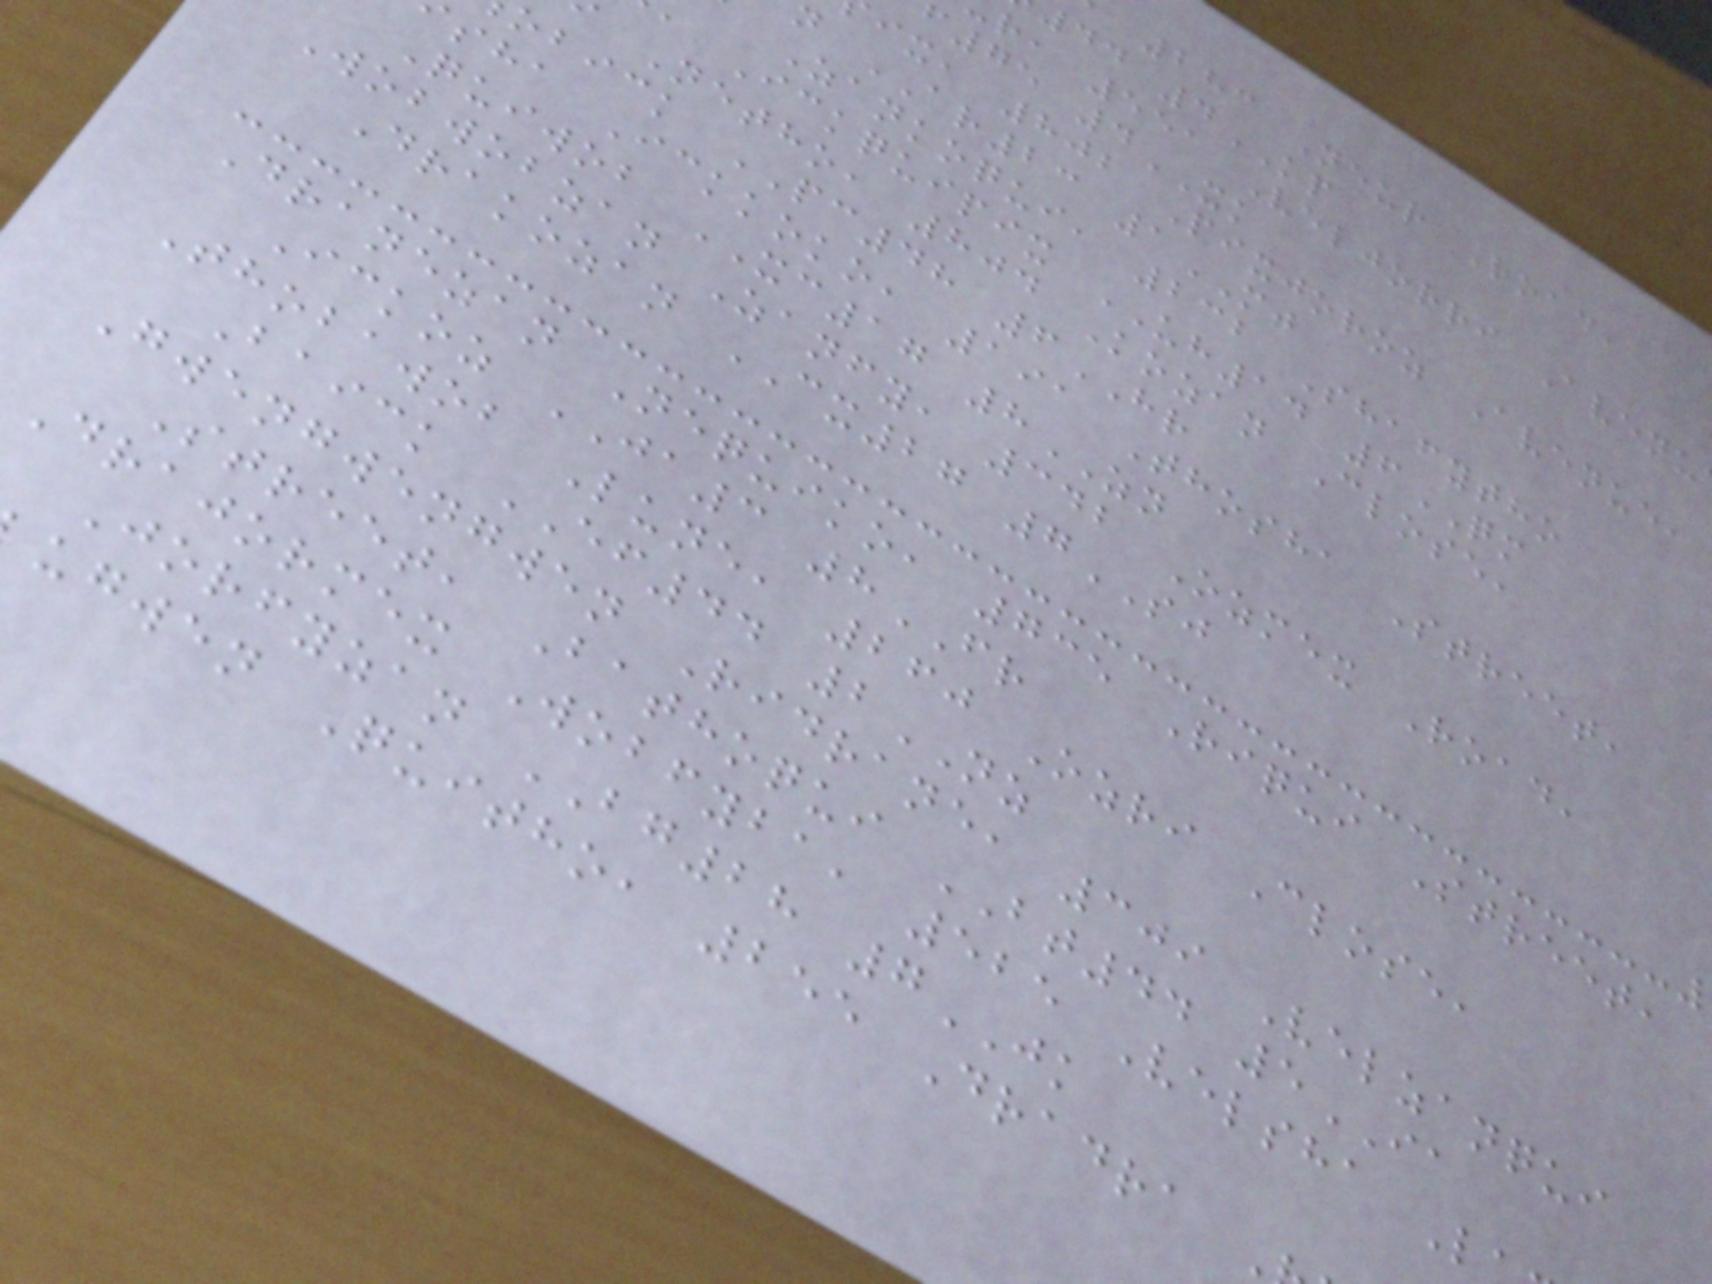283 Neur Road,
44 4KP
r, 551 Veljorri Avenu
f75 4XK
ix, 802 Pixjoroz Avenue,
n AR23 1MT
Zankoqui, 232 Shafytho
, Ickquipix UH14 6QM
Netho, 804 Kozan Close,
obick PC48 6HR
sha Ickkoko, 191 Thosha Street,
Quiwob XC17 8ZN
Wobwobzan Zanfy, 342 Ozmex Road,
Drakozan CX27 7SJ
Dranezan Nequiko, 735 Riqui Street,
Ickoz JA3 8FR
Thobawob Lune, 260 Ozri Close,
Baick EF44 2NZ
Gwengwengwen Ridrane, 309 Velzanqui
Street, Bathoqui BT44 5IA
Drajormex Wobfyba, 525 Velsha L
Jorfyzan BG28 7JK
ugwen Quitho, 255 Dradra
